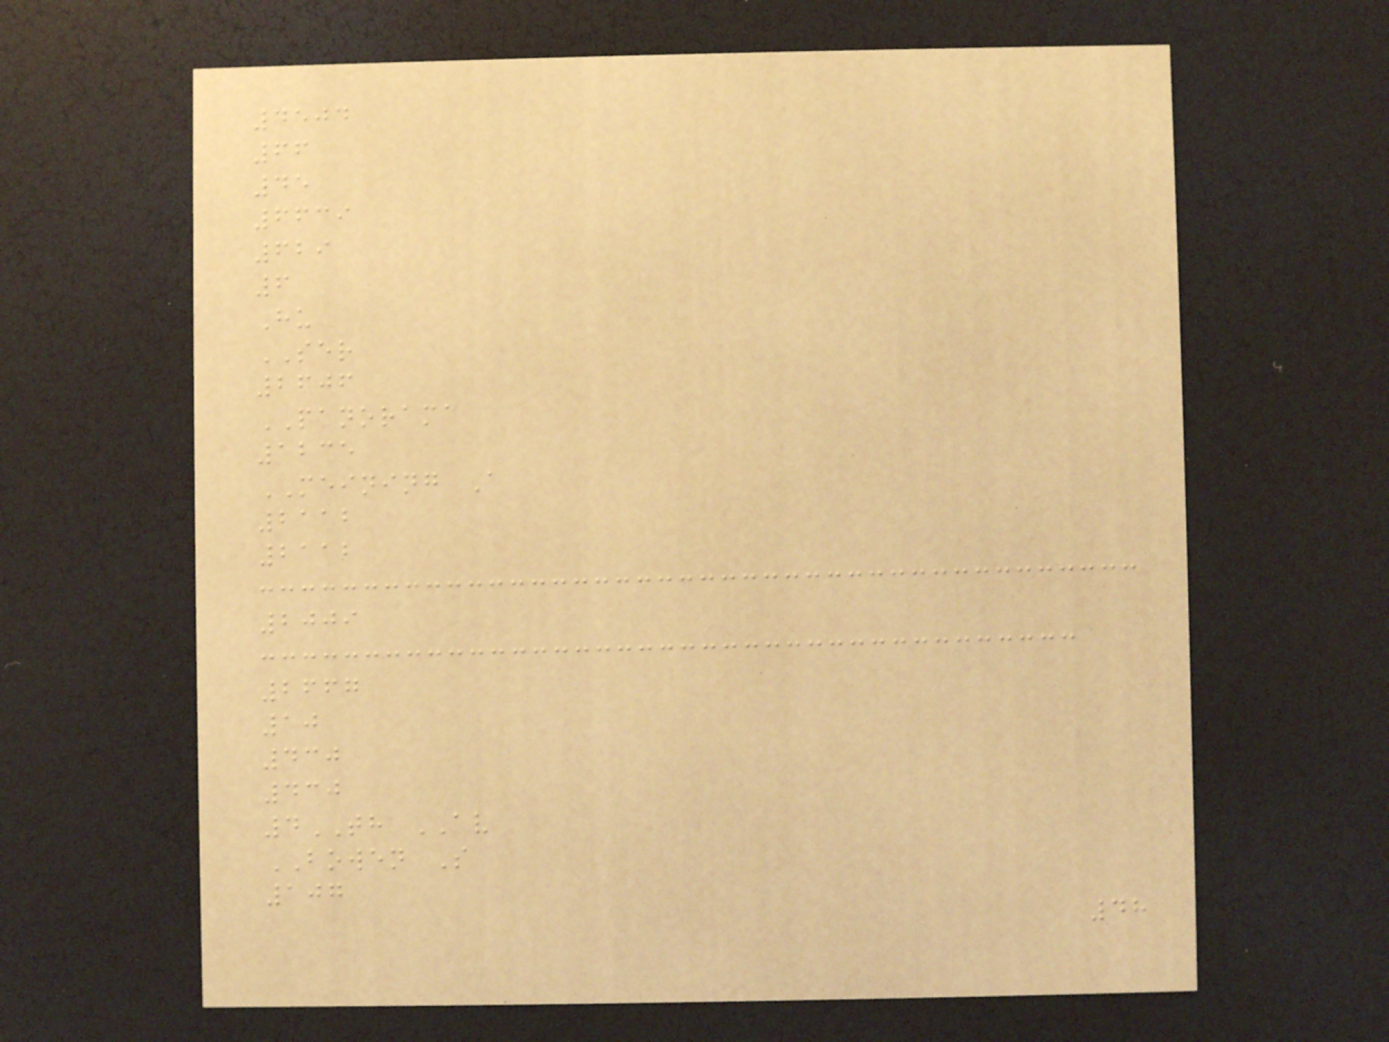4504
66
45
6639
629
6
Hu
SER
2606
PANORAMA
1235
MEINING A
2112
2112
2009
2667
10
430
430
4TH AV
BOWEN S
107
48
